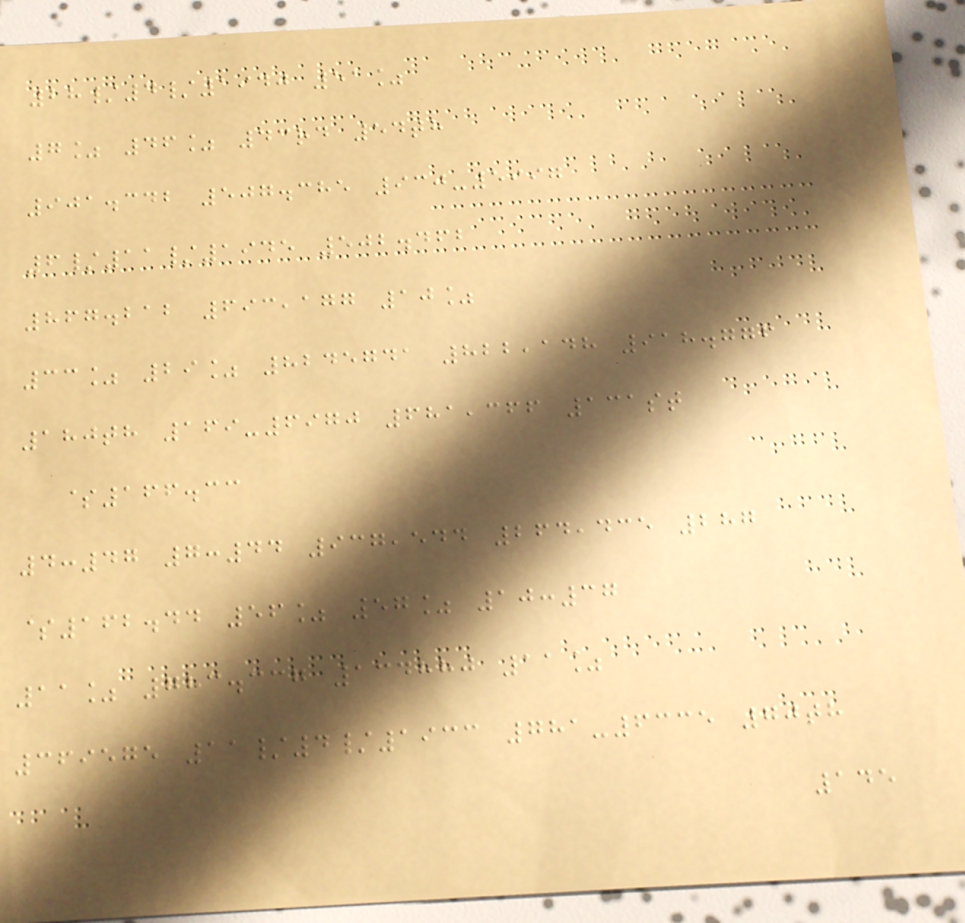28/4/1940 51%
7% 46% 43rd 54th
901.342 507.385 930-5997
6/11/1945 502.462
867.212 693,177 10%
33% 29% 8245741 822,148 918.776
180th 169-6970 681,366 131st
$166.33
4:47 7:44 937,544 264,435 287
$162.44 56% 57% 10:37
11% 783.337 134880 11%
369575 11/4/1933 781-6335 70th
145
